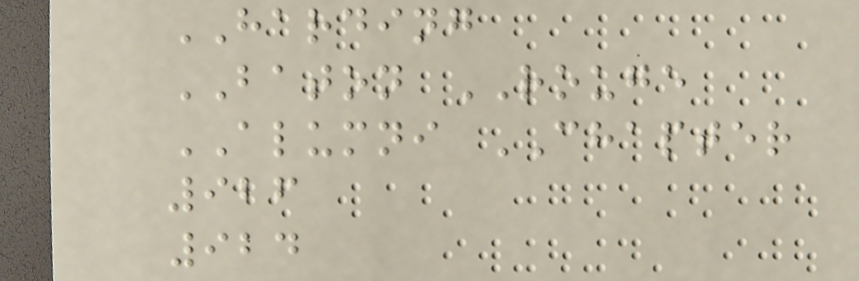HARDING
BATON ROUGE
ALUMNI CHAPTER
926
924
